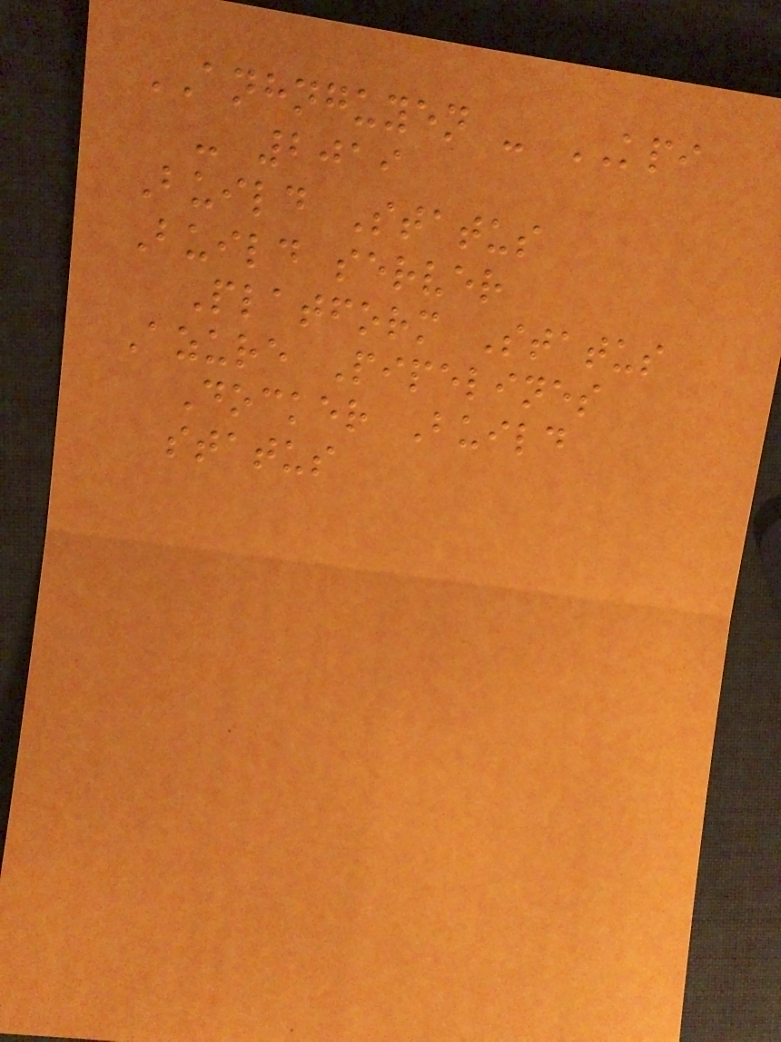ANHNGUYEN - KPI
- 2019
Build Status
Build server
Platform Status
Azure Pipelines
Docker Build
status
